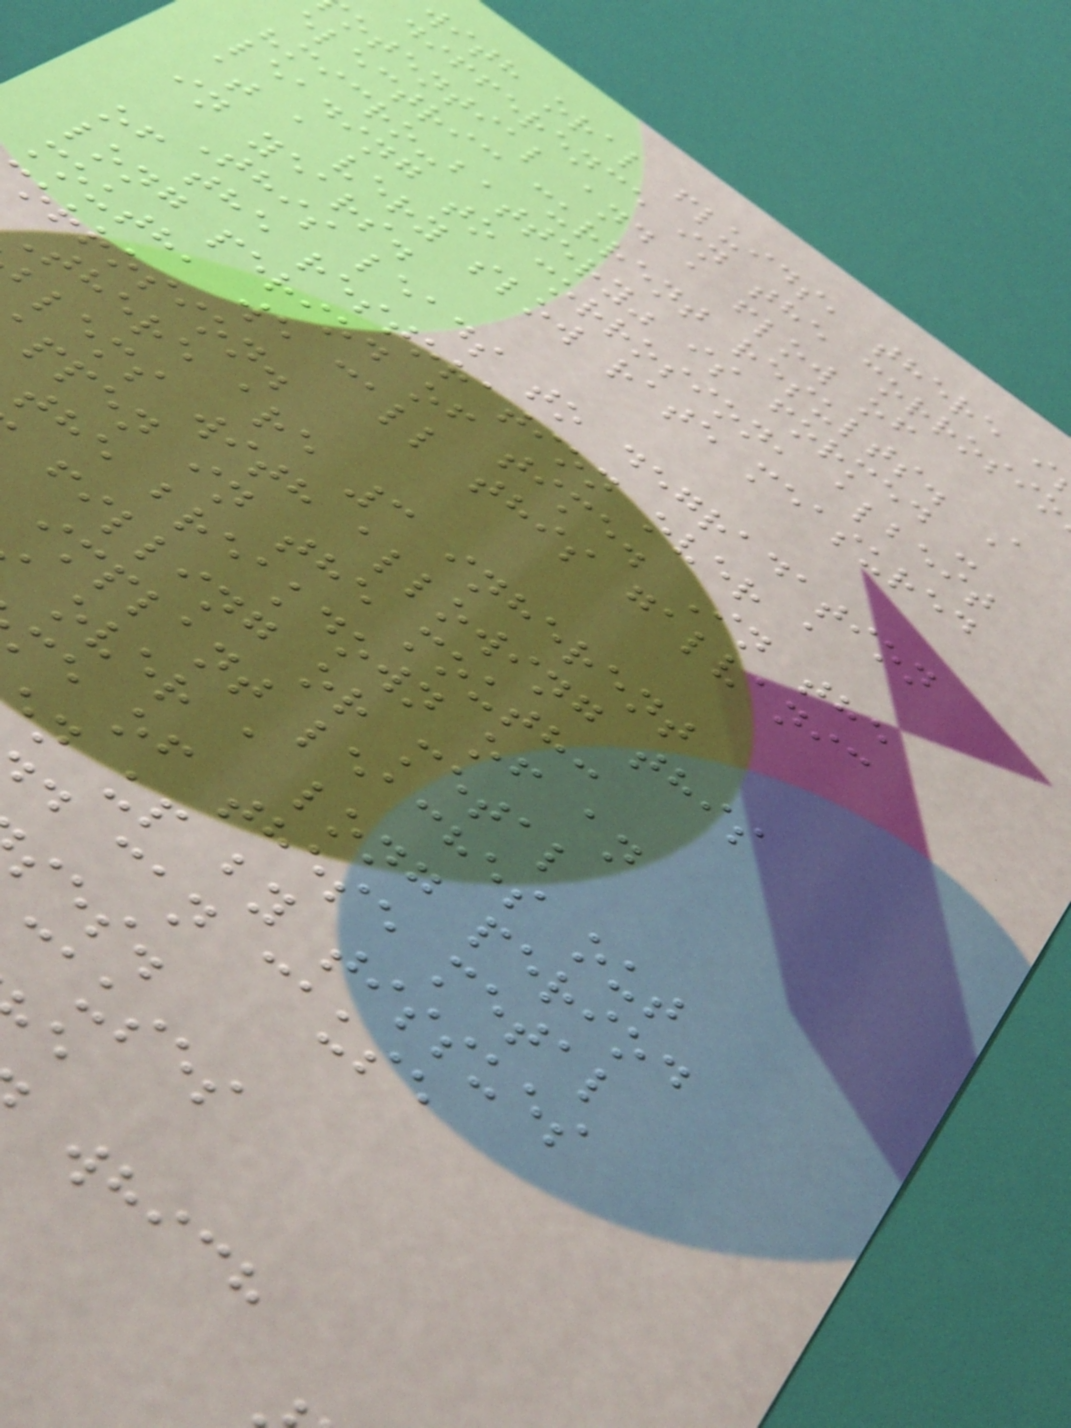with oral fluids, there i
difference in the corrosio
otential and a flow of
electric current results. A
"micro-battery" is formed -
leading to corrosion, albeit
at a very slow rate measured
in years.
This leads to degradation
of the restoration over a
long period of time. In the
mouth, we call this galvanic
orrosion.
There are 3 inherent
lems with allowing this
ppen in the mouth:
the breakdown of an
filling or metal
implant leaches out
over a long period
me of these metal
n up by tissues
d can cause
auses
